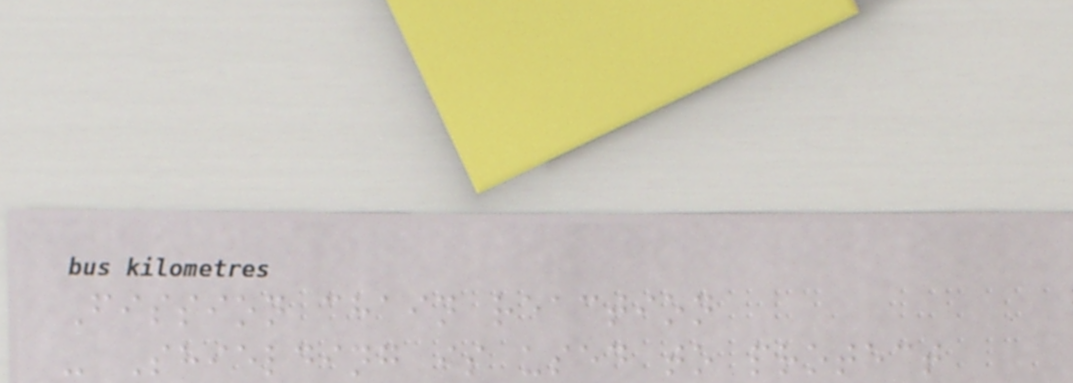Fission chain reaction
- Shielding is used to protect
